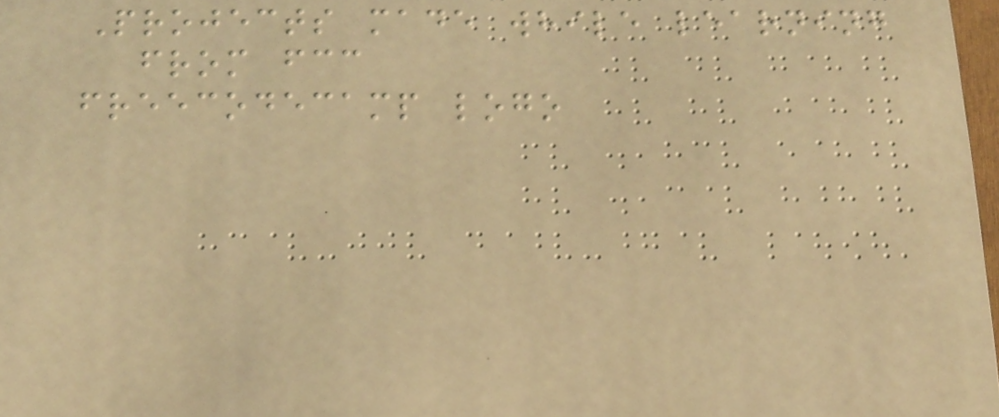Projects made while learning
from fcc
freecodecamp logo
